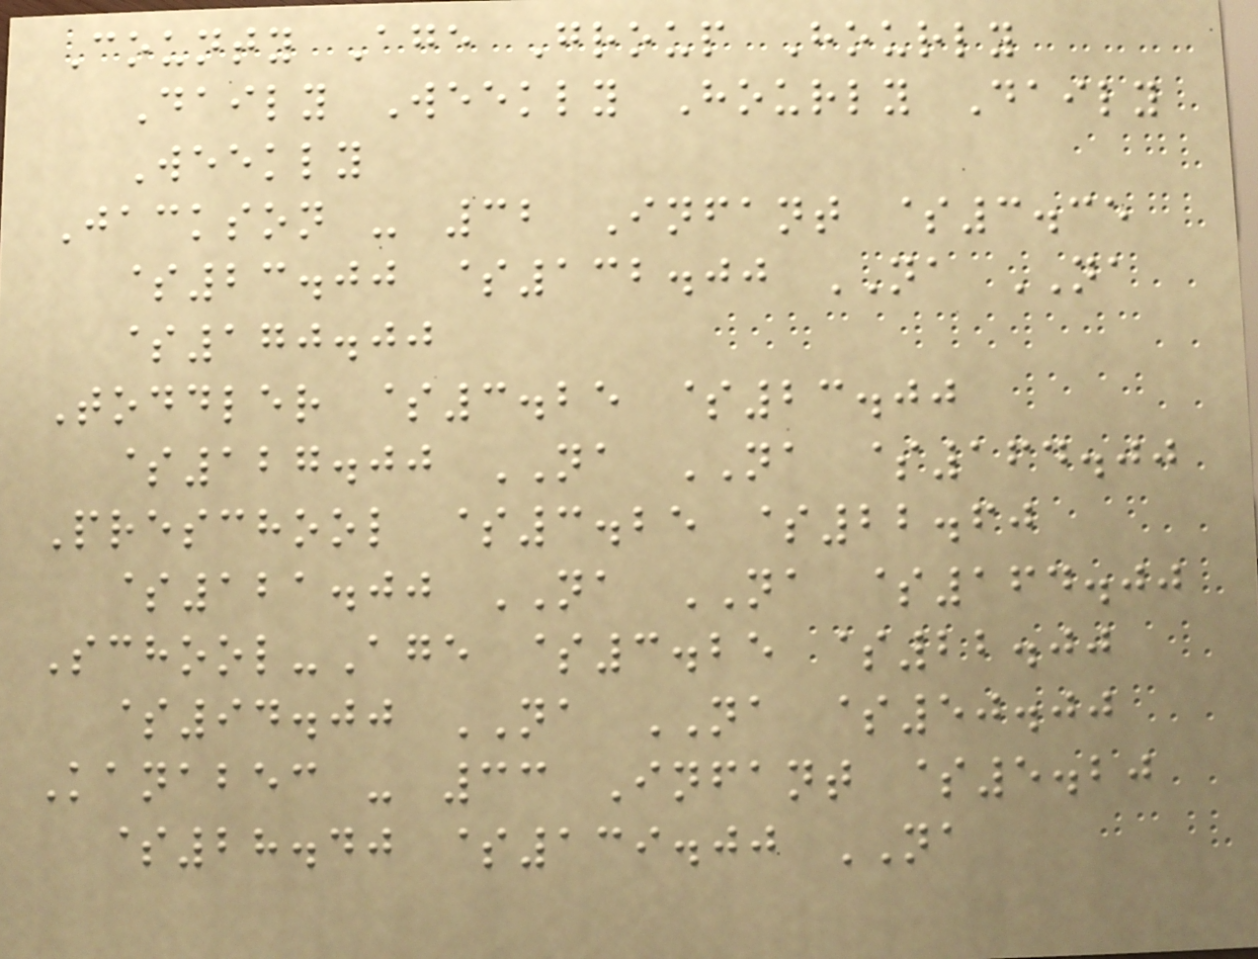County Age Group Hourly
Daily Weekly Hourly Daily
Weekly
Jackson - 32 Infant $3.35
$23.00 $132.00 NA NA
$170.00
Toddler $3.25 $23.00
$127.00 NA NA $164.00
Preschool $3.25 $22.60
$121.00 NA NA $164.00
School-Age $3.25 $22.00
$94.00 NA NA $50.00
Kanabec - 33 Infant $5.20
$28.40 $139.00 NA
